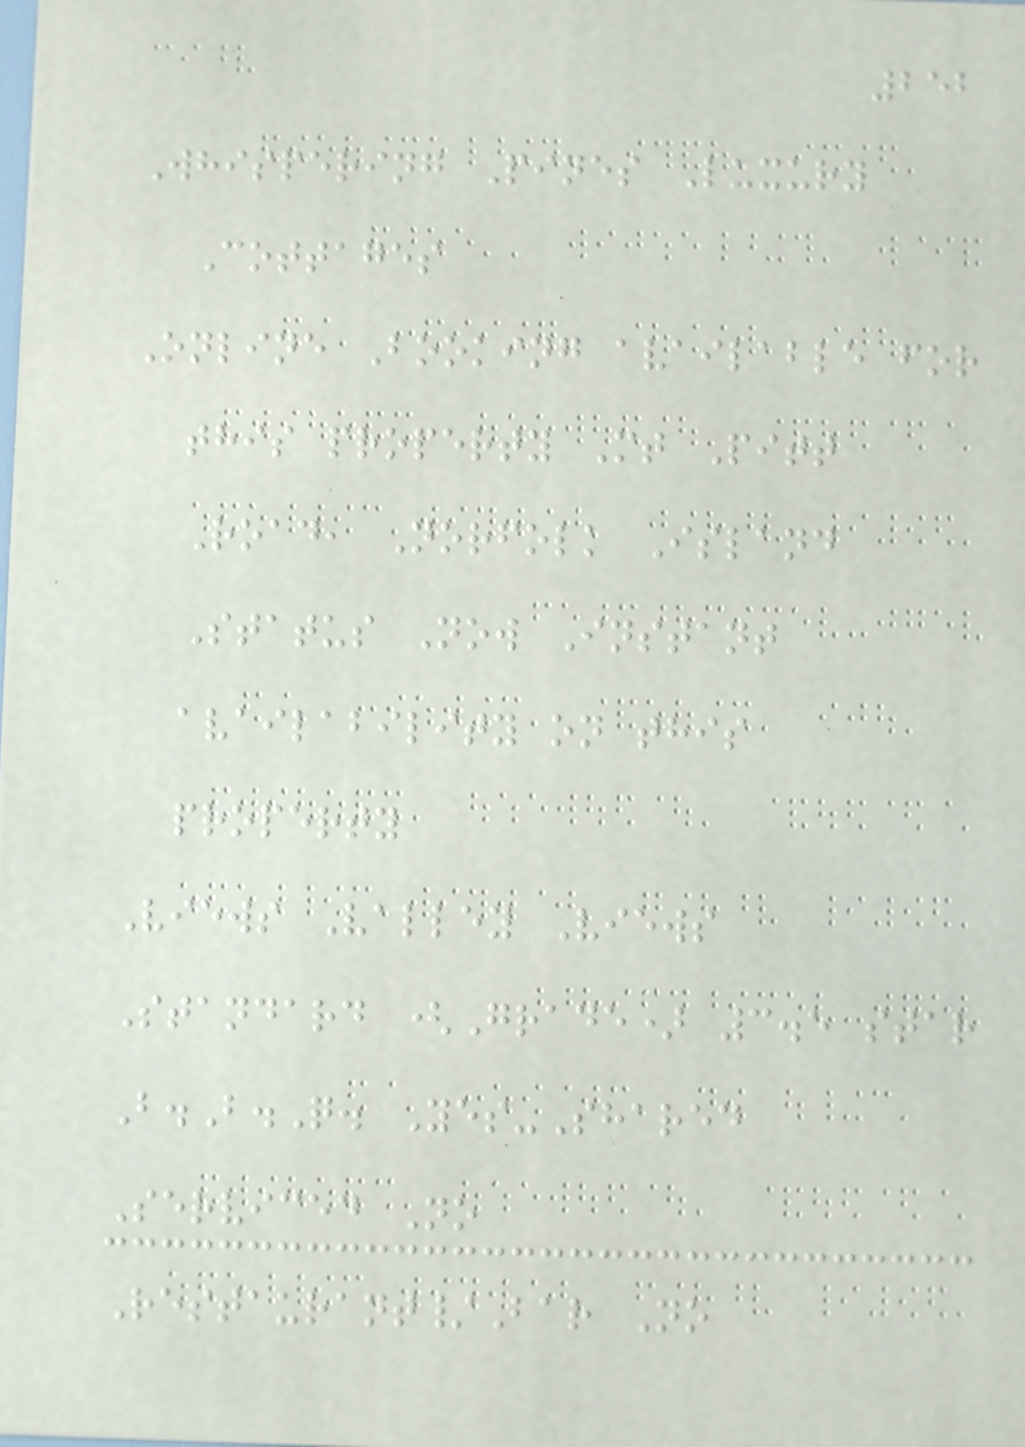252
Whispering Pines Luxury
Cottages
Online Booking available for
this property Mt Pitt
Road, Norfolk Island
Status Now Instant
availability on this
property
Views Valley Views
Standard (Grade) 3.5 star
B.B.Q. Yes-Shared
Serviced No
Restaurant/Bar No
